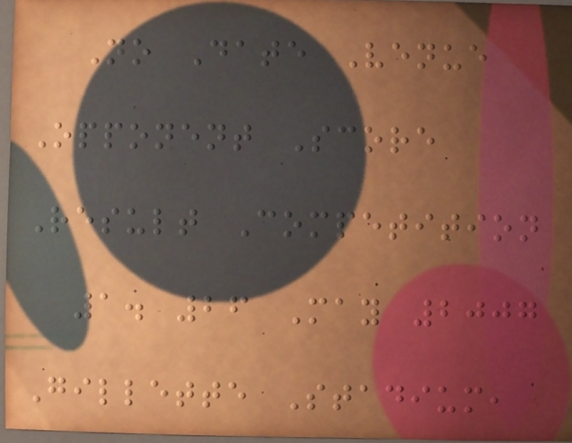No Date Venue
Opponent Score
Result Competition
1. 26 May 2007
Gillette Stadium,
